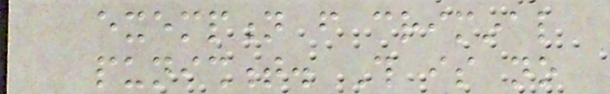exemption from criminal
punishment. This is no
